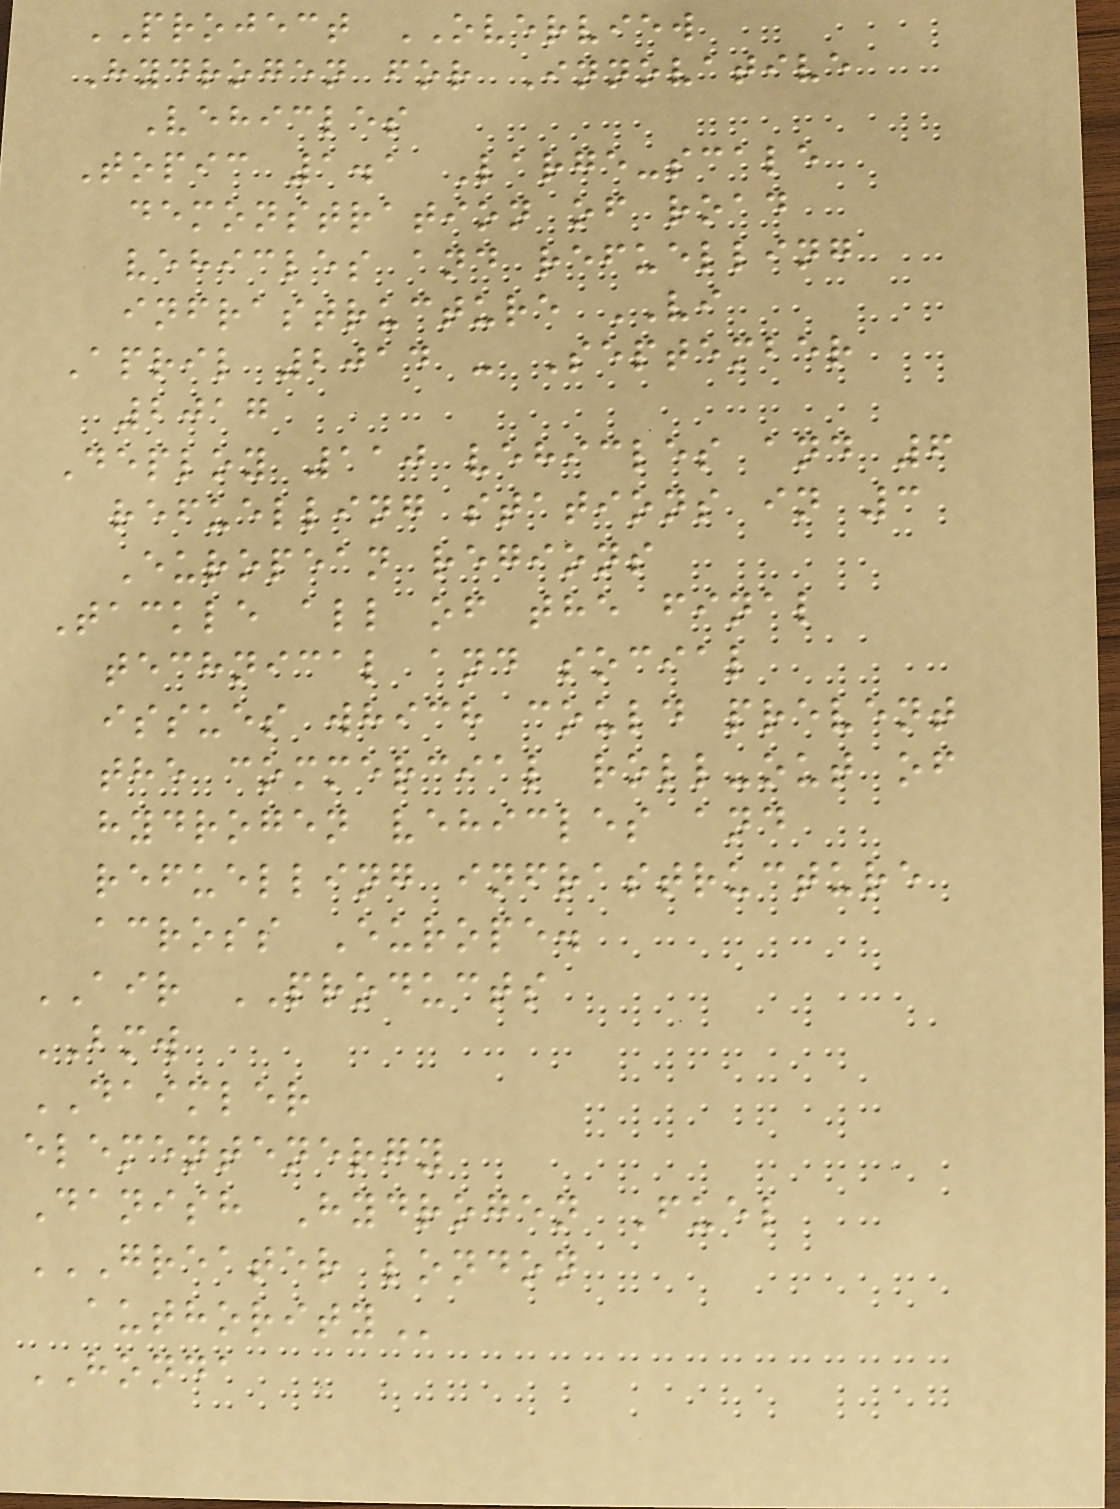PROJECT OVERVIEW
Hydrogen for Innovative
Vehicles
Topic 1.1 Large-scale
demonstration of road
vehicles and refuelling
infrastructure VI
April 2014 - September
2017
Deploy 110 vehicles and 6
refuelling stations in 3
European regions
Tackle all of the final
technical and social
issues which could prevent
the commercial roll-out of
hydrogen vehicles and
refuelling infrastructure
across Europe.
AIR PRODUCTS
BMW
DAIMLER
elementenergy
Danish Hydrogen Fuel
GREATER LONDON
AUTHORITY
HONDA
